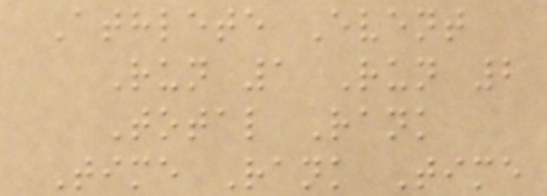Athlete Event
Run 1 Run 2
Total Rank
Time Rank Time
